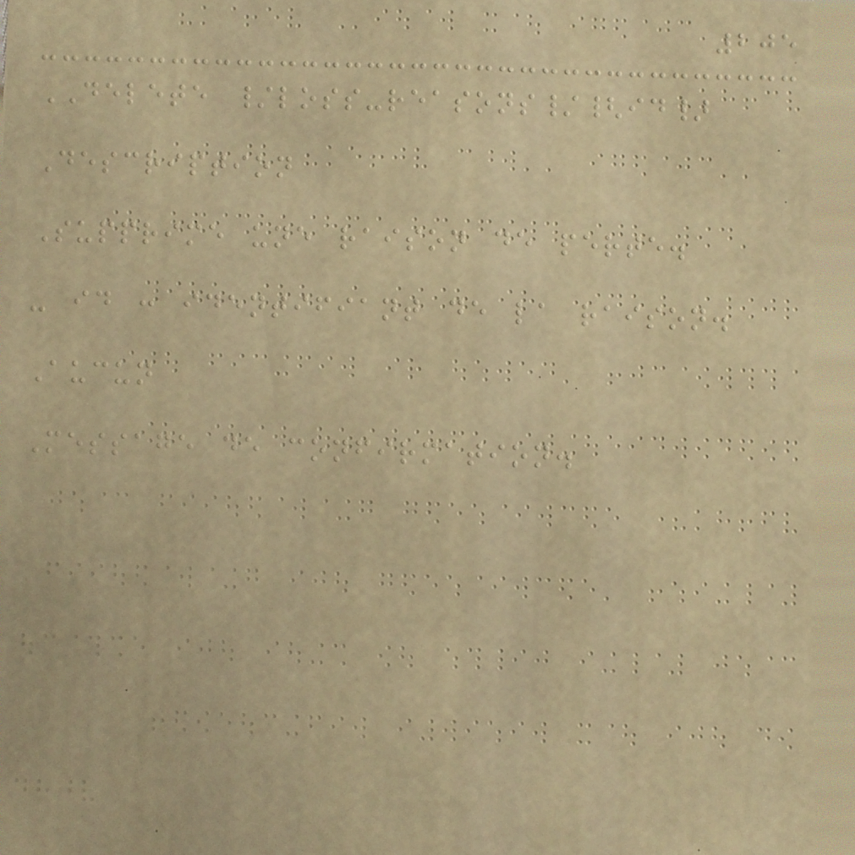205
DELETE /loss-reasons/{id}
Description
Supprime une raison de perte.
- id : identifiant de la raison.
Aucun
Message de confirmation.
